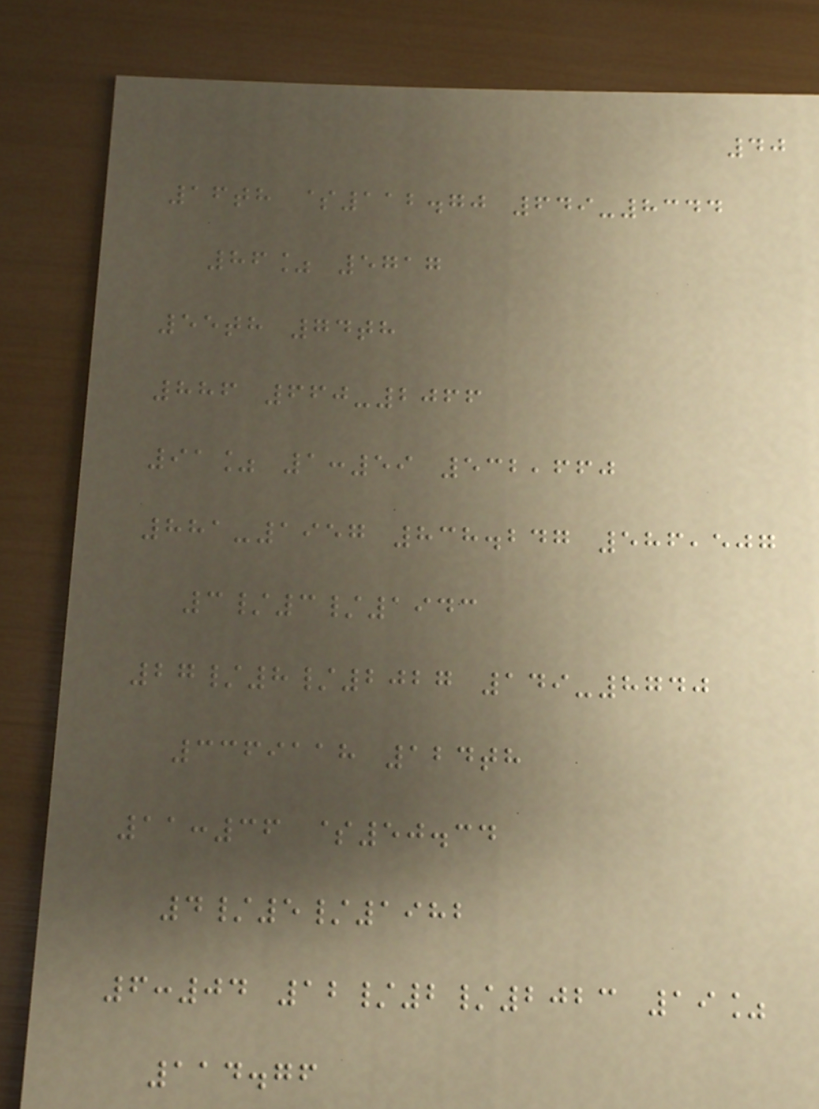40
16th $112.70 649-8344
86% 5717
55th 74th
886 660-2066
91% 1:59 532,660
881-1957 838.247 586,507
3/3/1943
27/8/2027 149-8740
3369118 124th
11:36 $50.34
4/5/1982
6:04 12/2/2023 19%
114.76
